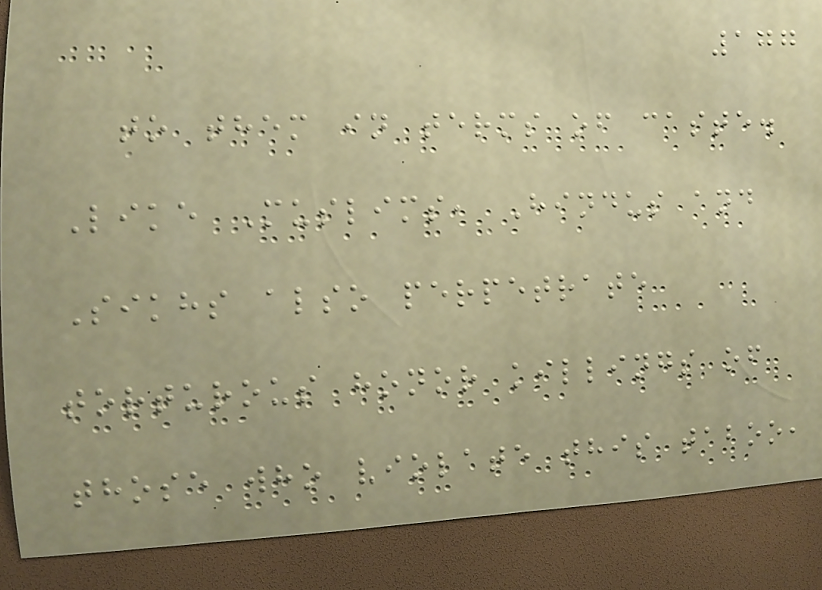177
to them in terms of caste.
Like Muslims, Hindus and
Sikhs also perpetrate
torturous honor killings of
those who violate this taboo,
